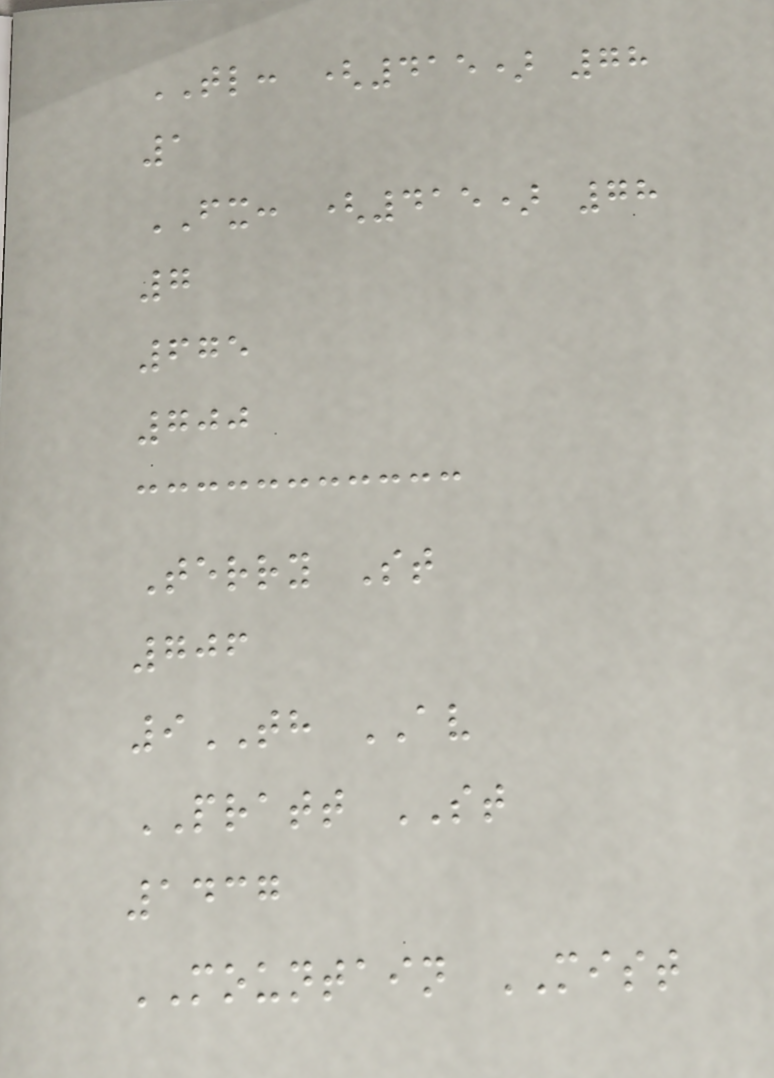TL: (415) 78
1
FX: (415) 78
7
675
700
Terry St
706
9TH AV
PRATT ST
1437
MOUNTAIN MIST
